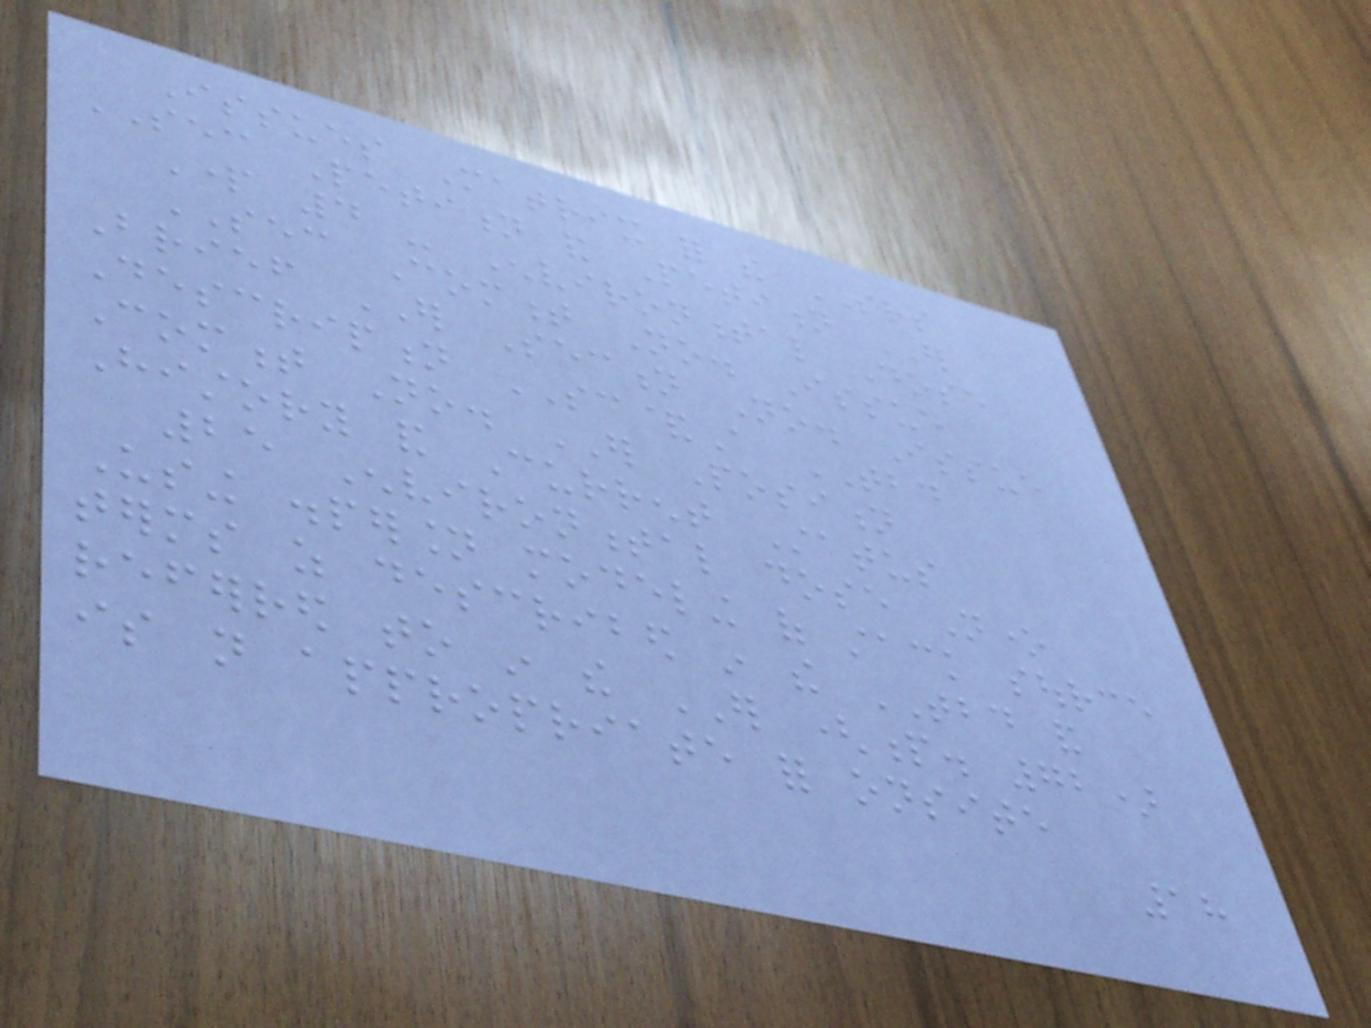Issues Matrix for the SRS
SEC Petition and Petition ER
Part 4 - Environmental Dose
SEC Comment No. Issue
Brief ER Section No. Issue
Description SC&A TBD
Comment No. ER Position
History and Current Status
25 Environmental dose None
Using dispersion modeling of stack source
terms as described in the TBD and
referred to in the ER (p. 72)
is not appropriate for onsite
18
